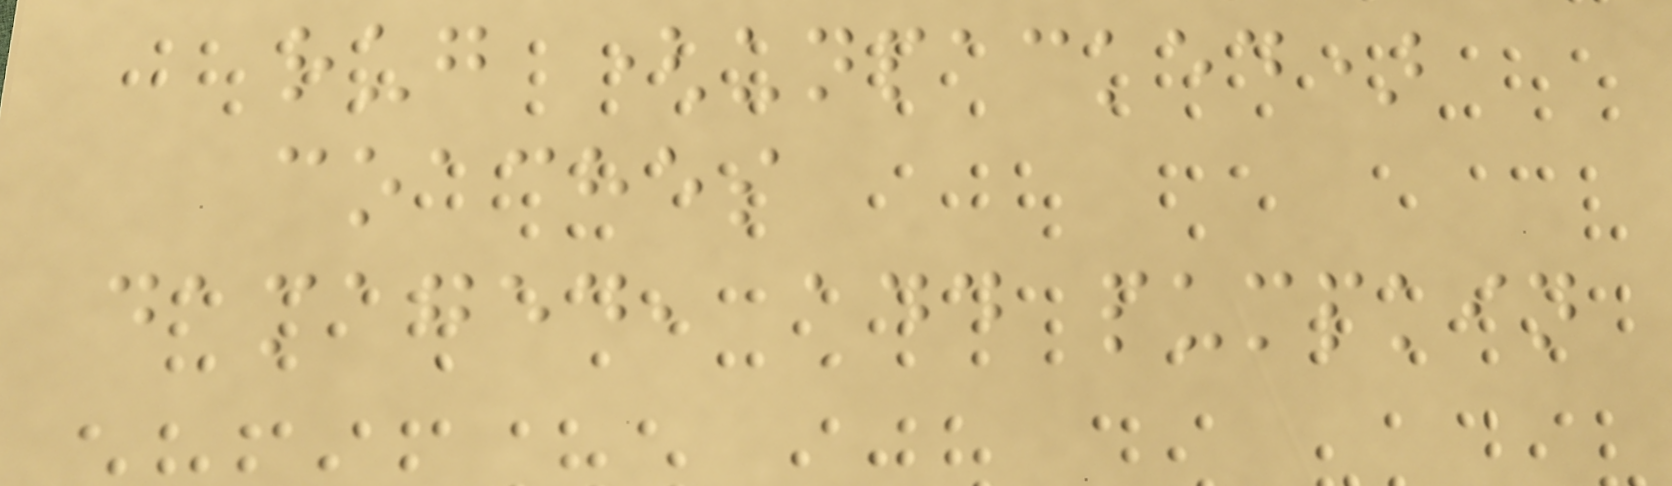rug (unpacked)
coaches
damaged, add pumpkin
